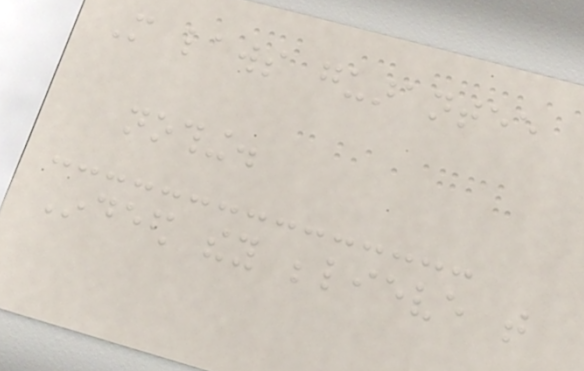More laws guarantee
nothing.
Indeed they believe that
